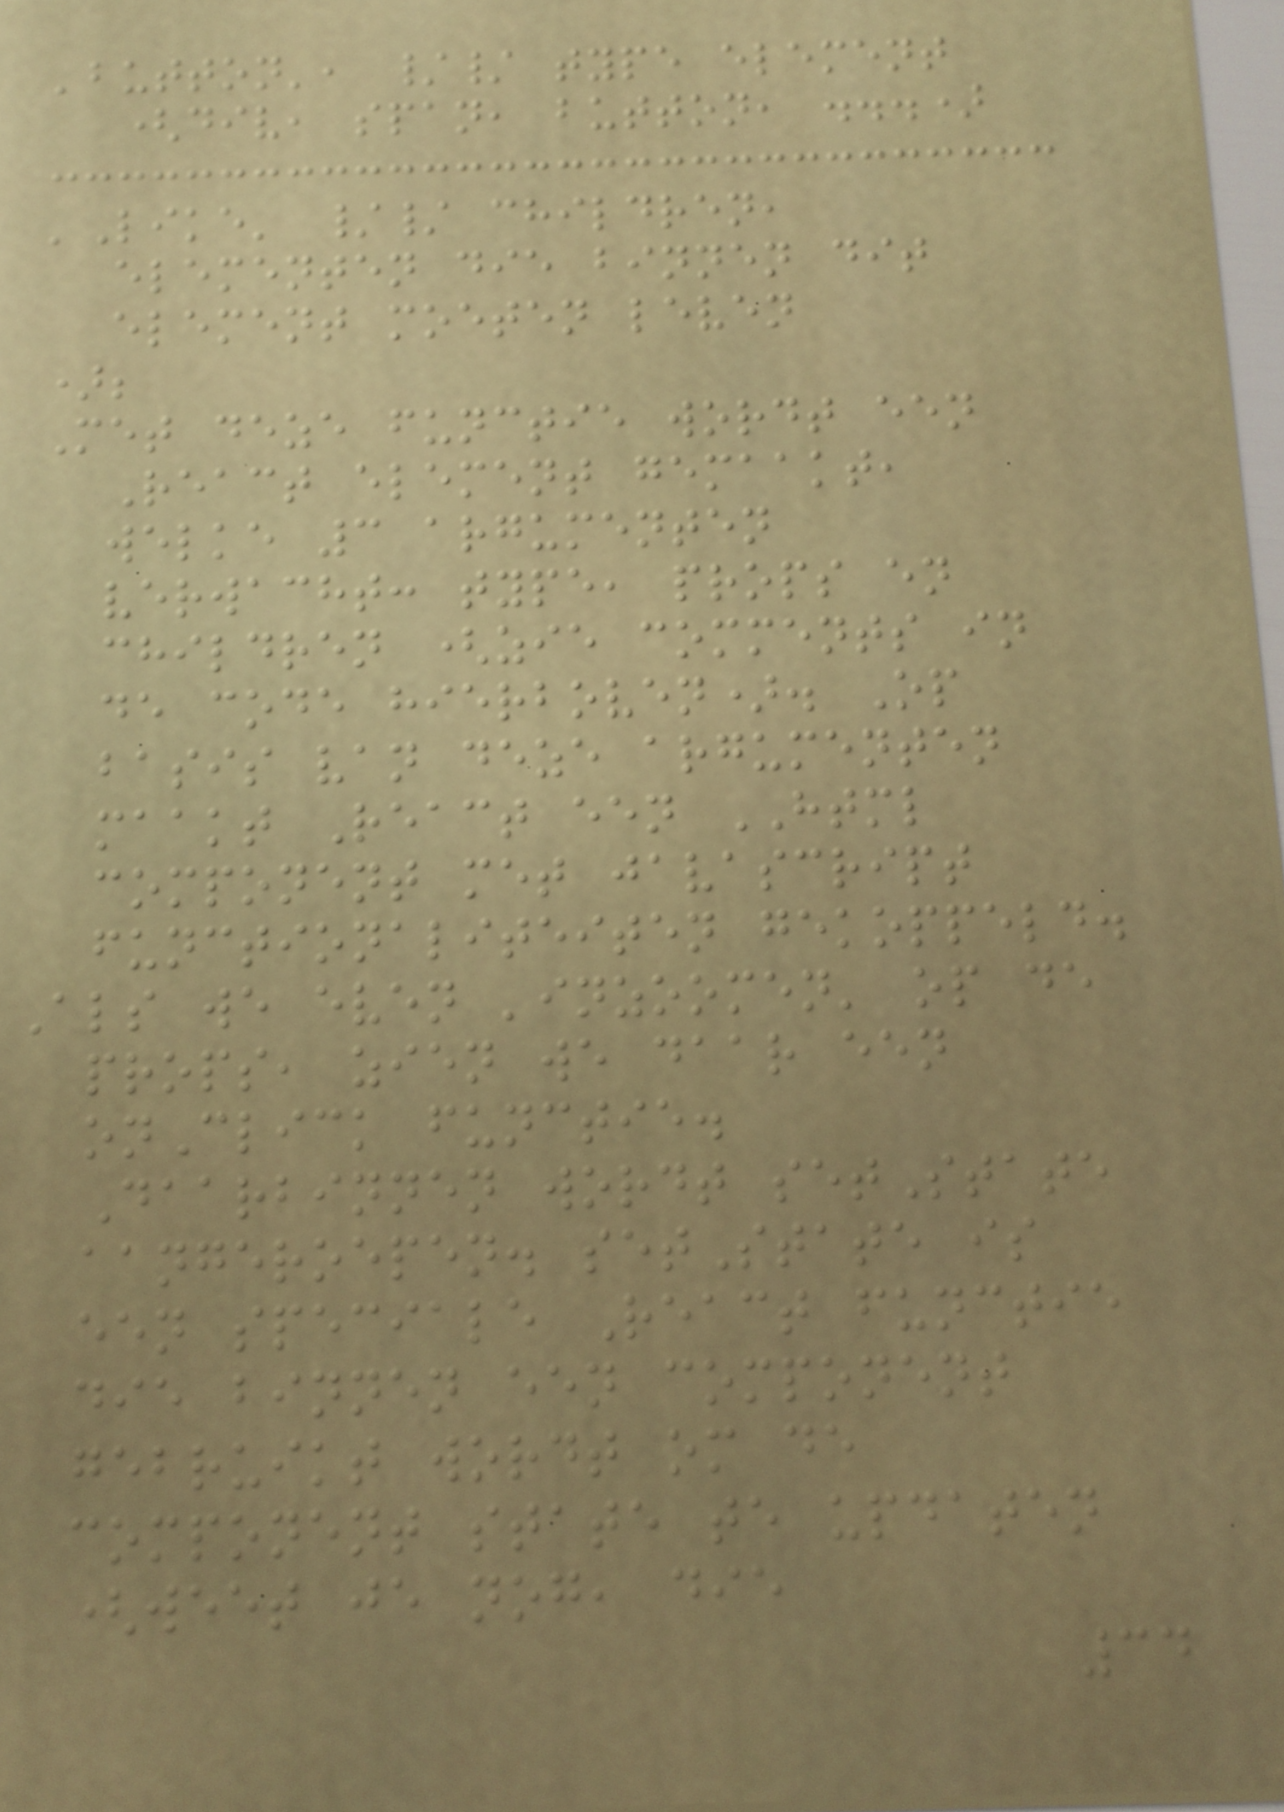'button', // type element
(div, span, button, ...)
'Like' // children,
elementen die binnen dit
element moeten leven
);
Met deze functie wordt een
React element gemaakt,
welke 3 argumenten
verwacht: type, props en
children (zie comments in
de code hierboven). Op
basis van deze argumenten
maakt React een HTML
component met javascript
functionaliteiten gekoppeld.
Als we even 'inzoomen' op de
props, zien we daar een
onClick functie.
Daarbinnen wordt setState
aangeroepen. setState is
een speciale React functie
die binnen een component
gebruikt wordt om de
component state te updaten
(weet je nog, die
34
